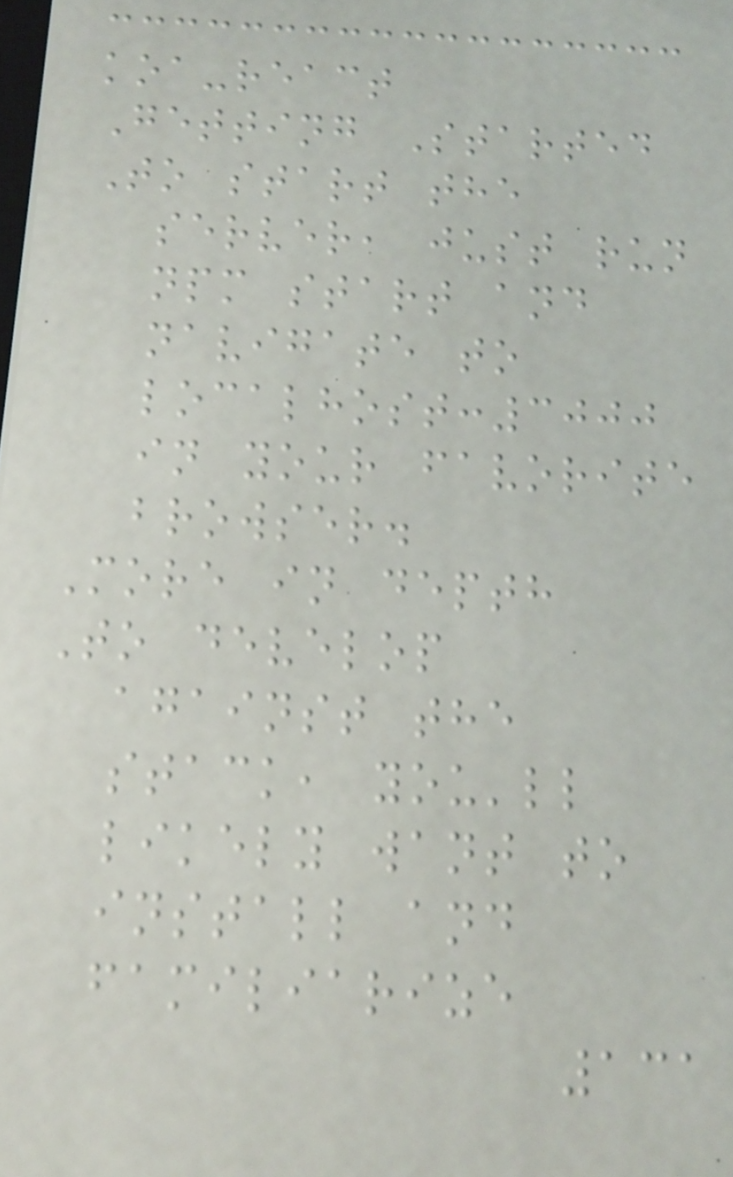koa-react
Getting Started
To start the
server, just run
npm start and
navigate to
localhost:3000
in your favorite
browser.
More in depth
To develop
against the
stack, you'll
likely want to
install and
familiarize
131
